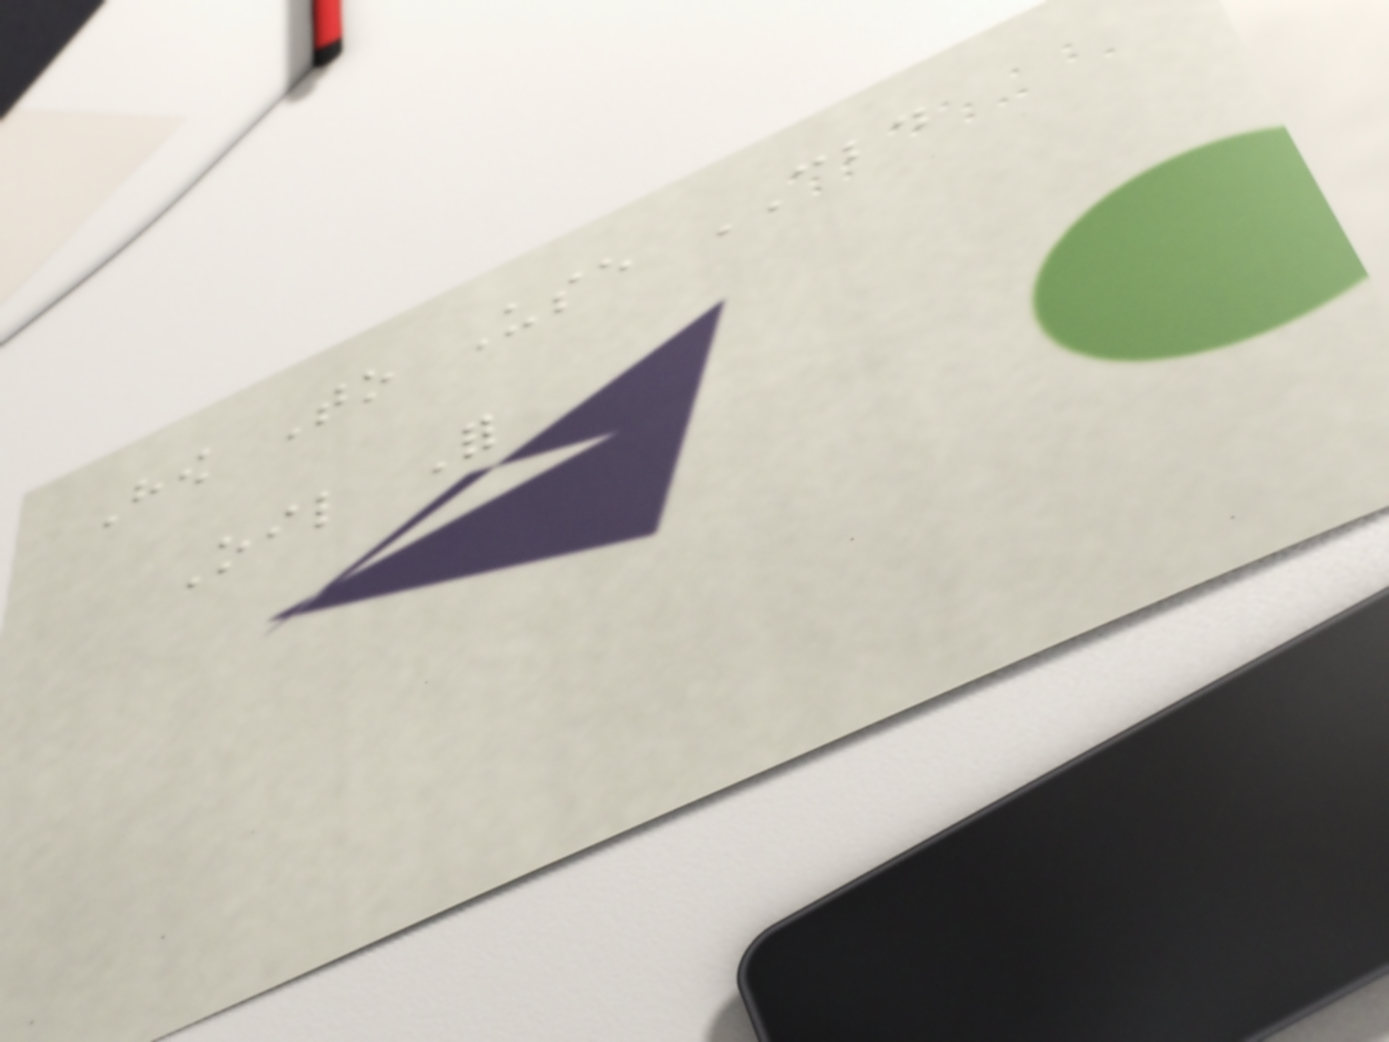How To Use CBD
Oil For
